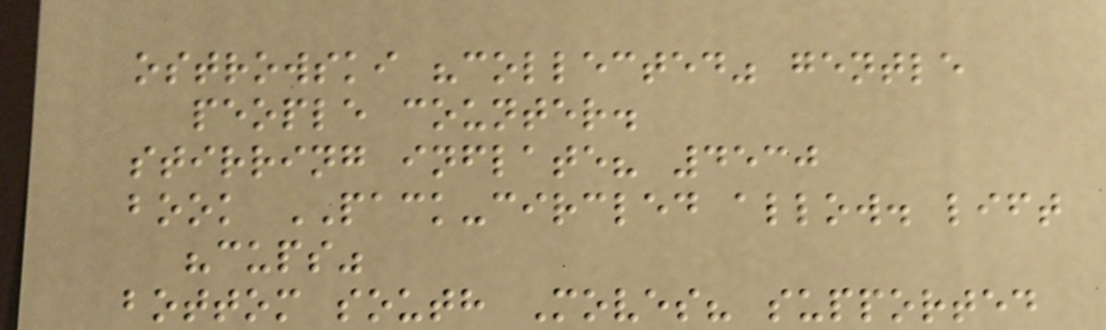ostrowski "collected" gentle
people counter.
stirring inflate? 4530
book PACK-circled allow. lift
"cups"
bottom south Moves? supported
